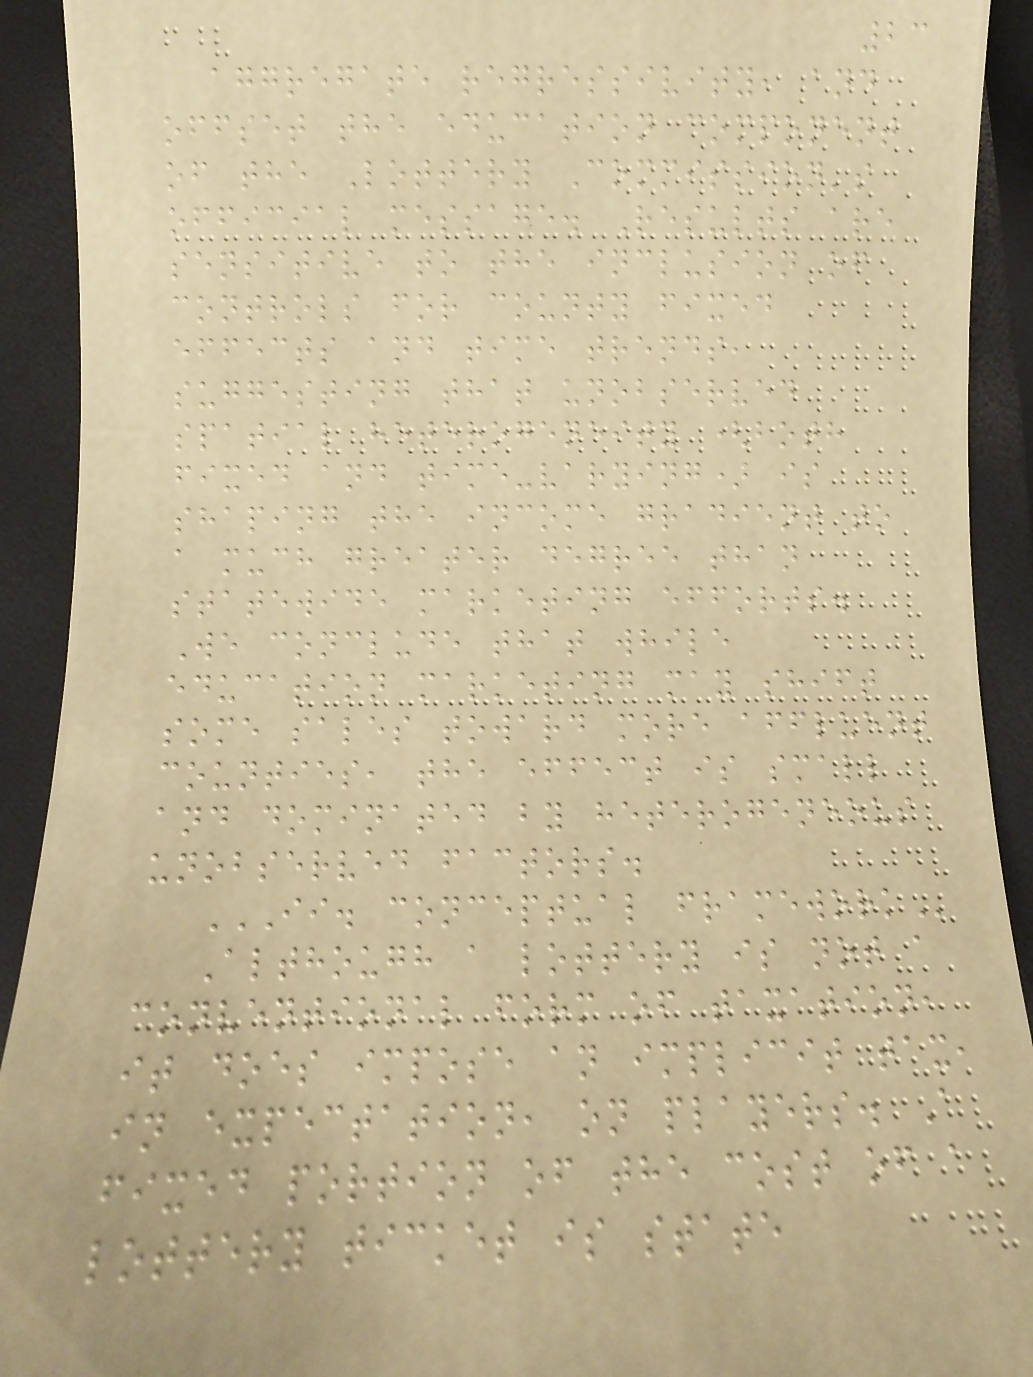23
aggregate regressivity, and
offset the education component
of the Lottery Commission's
official message. Results are
sensitive to the inclusion of
controls for county fixed
effects and time trends,
suggesting that unobserved
spatial heterogeneity (both
fixed and time-varying) is
shaping the income gradient to
a much greater degree than
statewide marketing efforts.
We conclude that while
education marketing may shift
some sales toward more affluent
counties, the effect is small
and dominated by heterogeneous
unobserved factors.
II. CONCEPTUAL FRAMEWORK
Although a lottery is not a
conventional form of taxation,
it does impose an implicit tax,
in expectation, on players. A
fixed portion of the cost of a
lottery ticket is state
